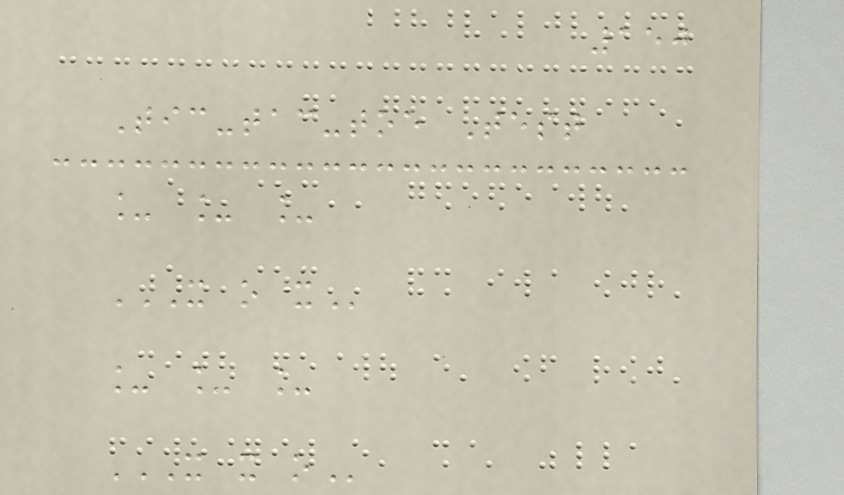150
Tic-tac-toe Test
_ _ _
X O X
_ _ _
X X O
